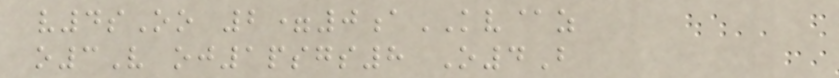v4sOo 2=0aKV@z
o3V oj1psgs8 O4B
